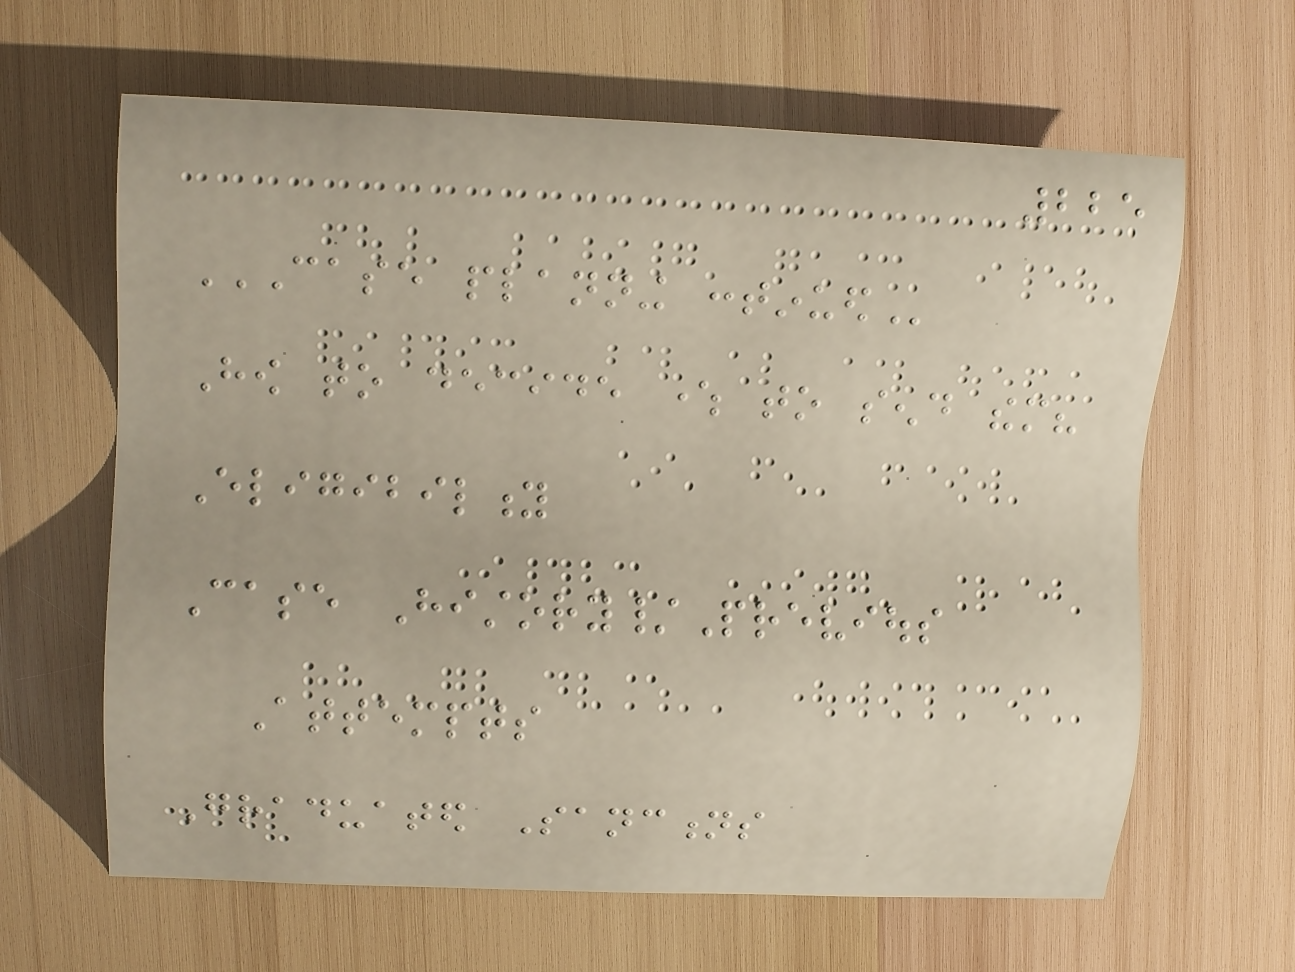225
CASE PLANNING CONTINUED
How to decide where to send them?
Eligibility
Case History/Previous
Attempts
Graduated Sanctions
